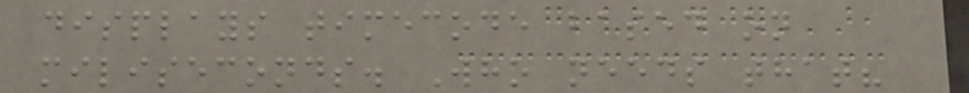displays timecode based on
miliseconds. Who needs that?
